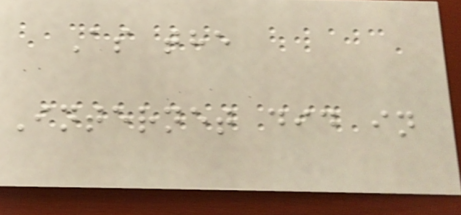As the
Internet did in
